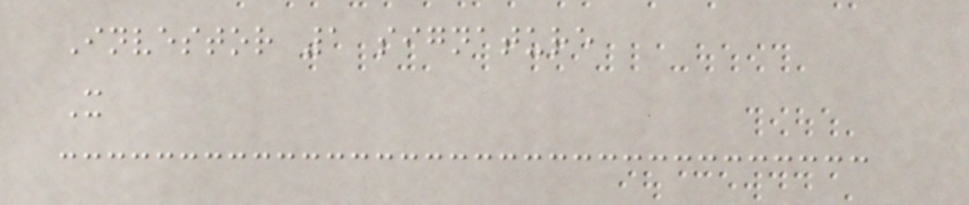Investor 1 signature
X
